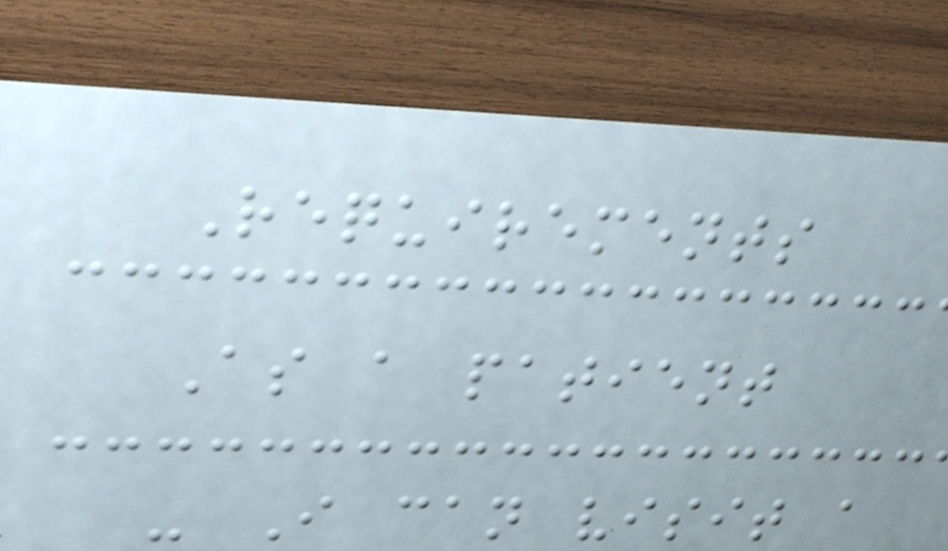Requirements
As a patient
- I can visit a
